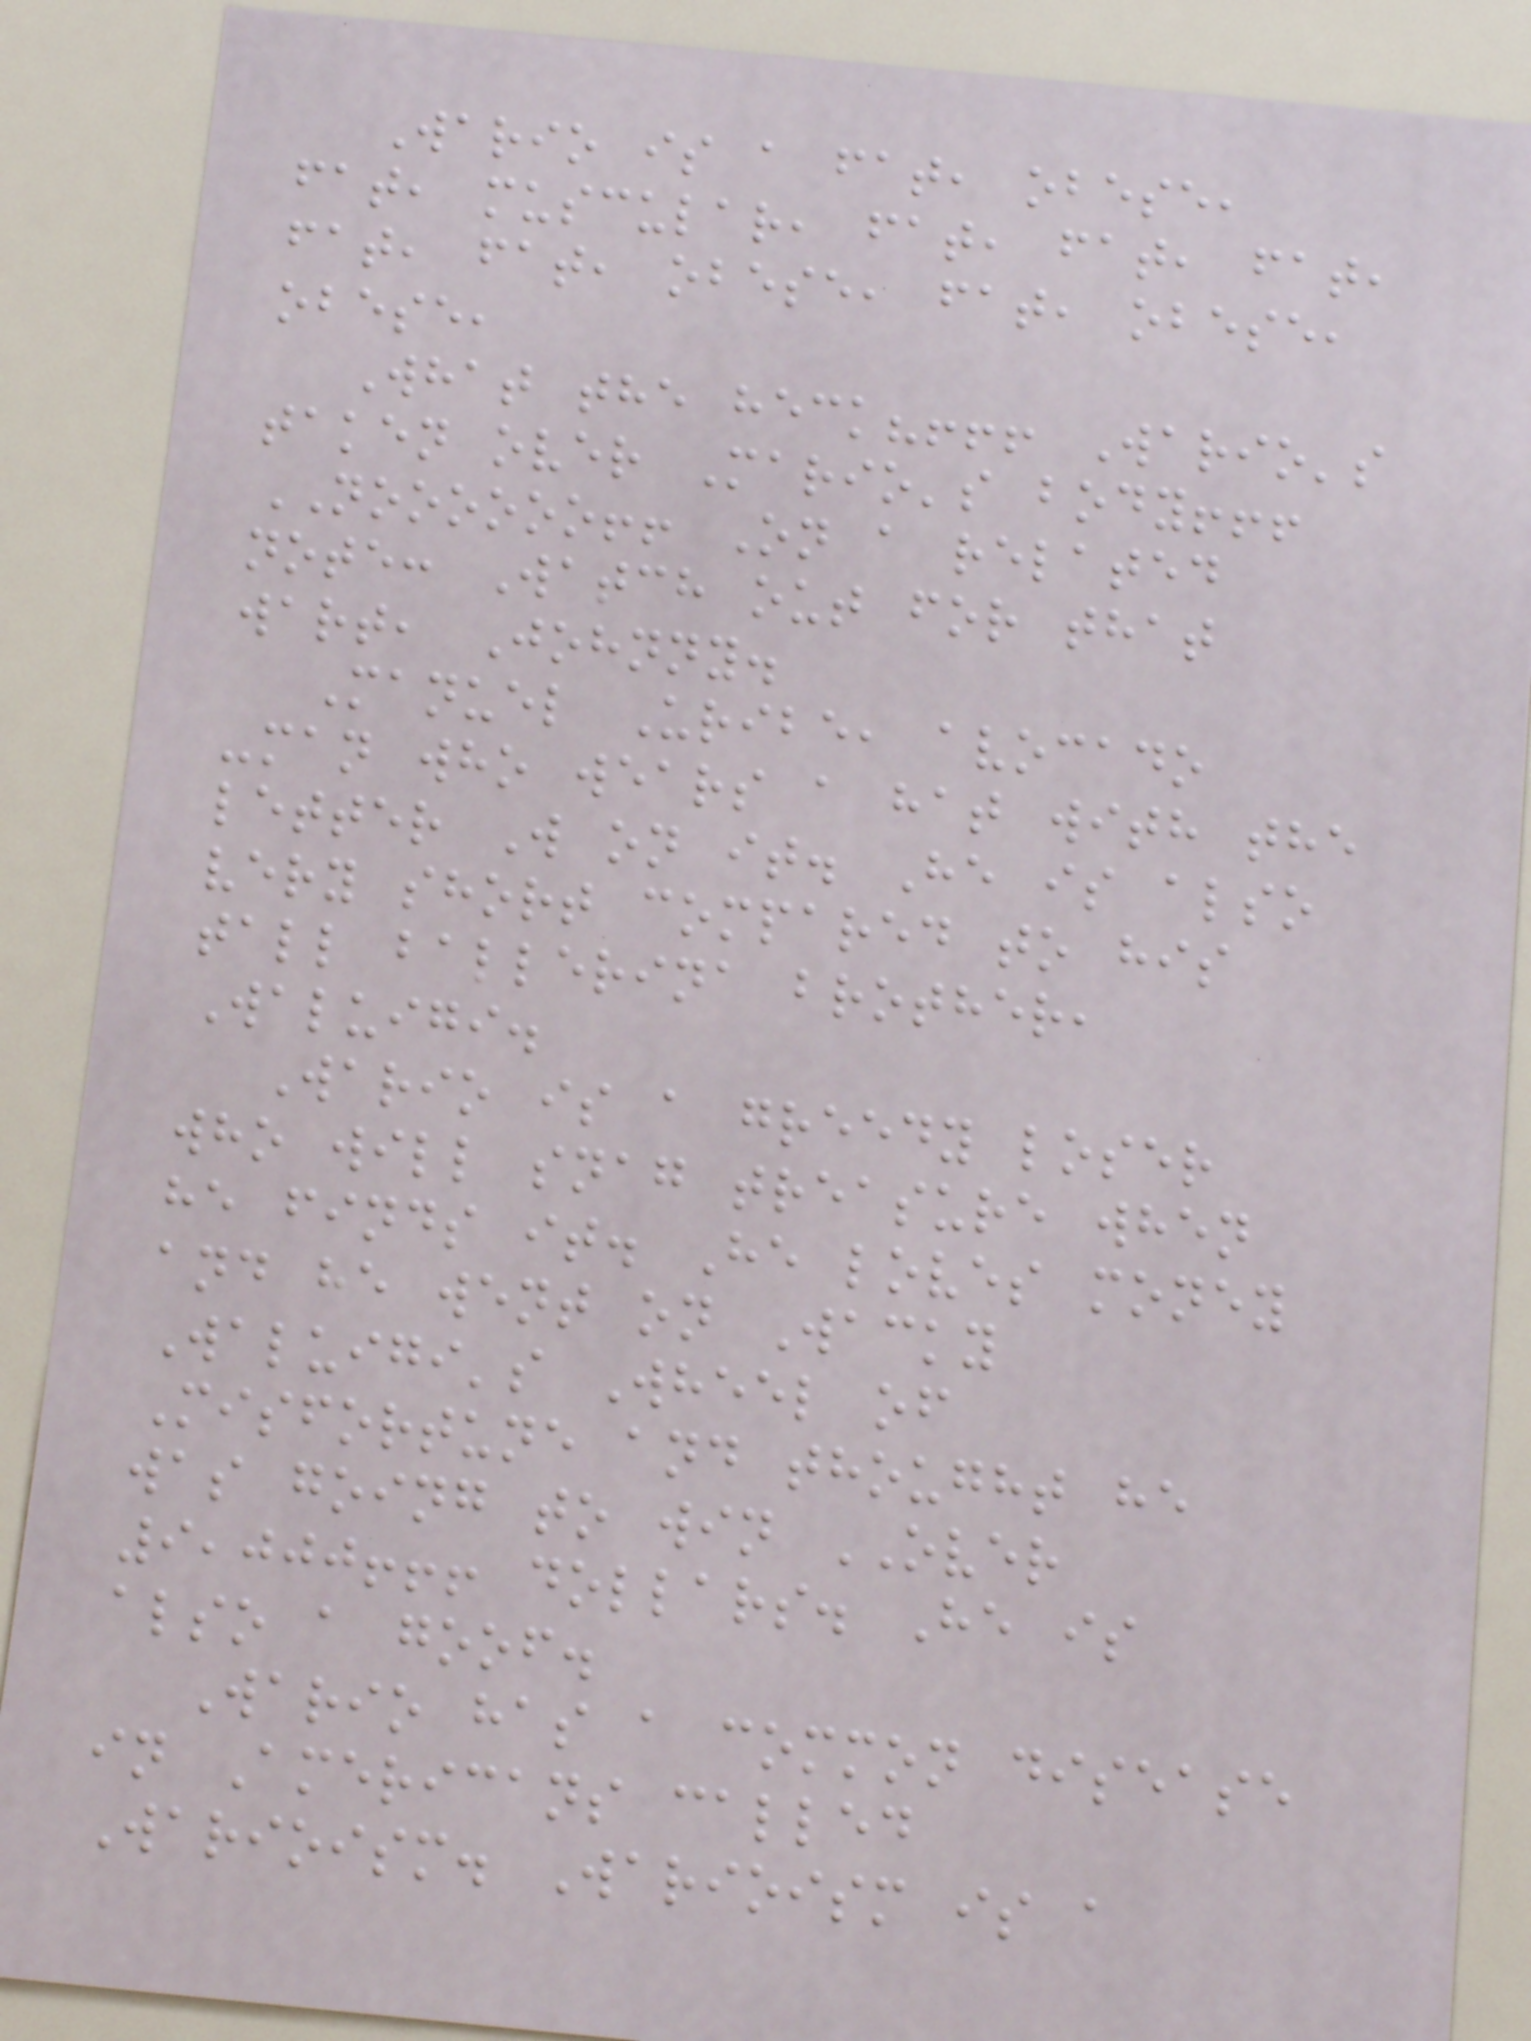Wario is a fat, obese,
fat, muscular, fat, fat, fat,
fat, fat, obese, fat, obese,
obese,
What the heck?!!! Wario's
taken over Mario's body!!!
NOOOOOO!! On a related
note: Watch out for that
wart, Johnny.
Manuel Uribe, avocado
-man who wears a hat with the
letter W on it. He is also
very short compared to his
tall ballerina brother,
Waluigi.
Wario is a greedy loser
who will snag treasure when
he finds it. He loves money
and he went on Wacky
Waluigi's Wheel of
Misfortune and thought he
was going to win OVER
9,000!!! dollars. He is
also a goof.
Wario has a common disease
in Americans called
Warioism. Warioism is a
